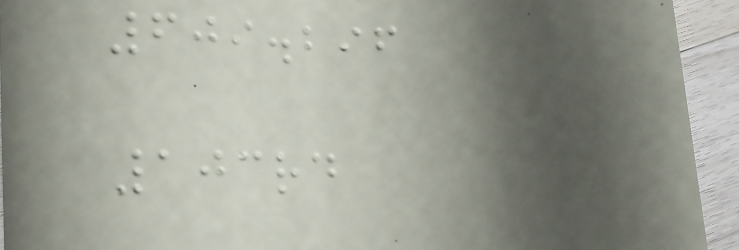609.296
103rd
